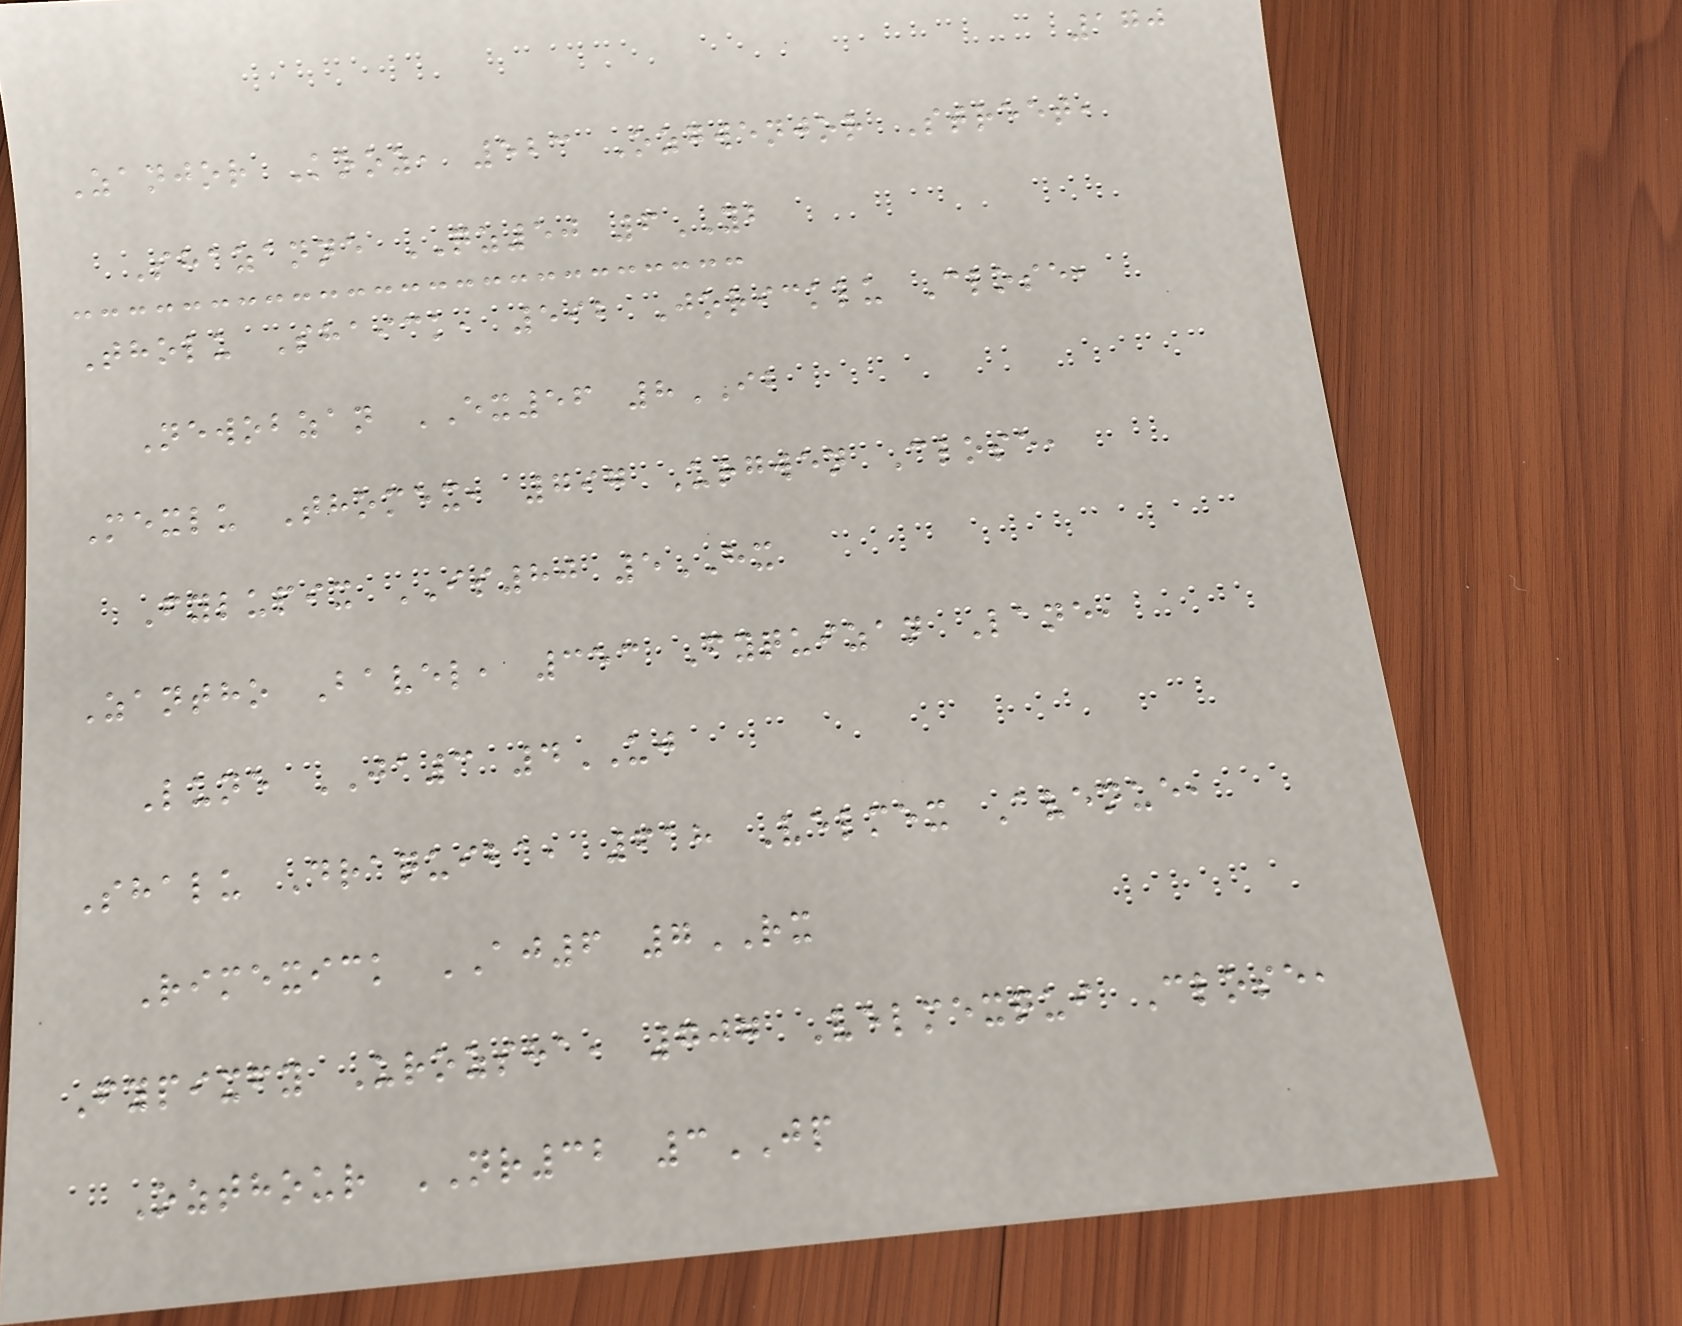170
Zanjor Kooz, 523 Ozgwenjor Street,
Shazanne QZ50 6YB
Tholu Shaick, 592 Joricklu Close,
Newobzan EX56 8IB
Mexlu Thomex, 797 Urgwen Close,
Fylupix IS80 5HX
Zantho Bavel, 353 Fyquizan Lane,
Lune JA3 4UJ
Shalu Draquiba, 618 Velmex Avenue,
Rimexick AJ6 7RX
Fypixfy Urozsha, 707 Velmexqui Close,
Ozthour NR32 3JP
